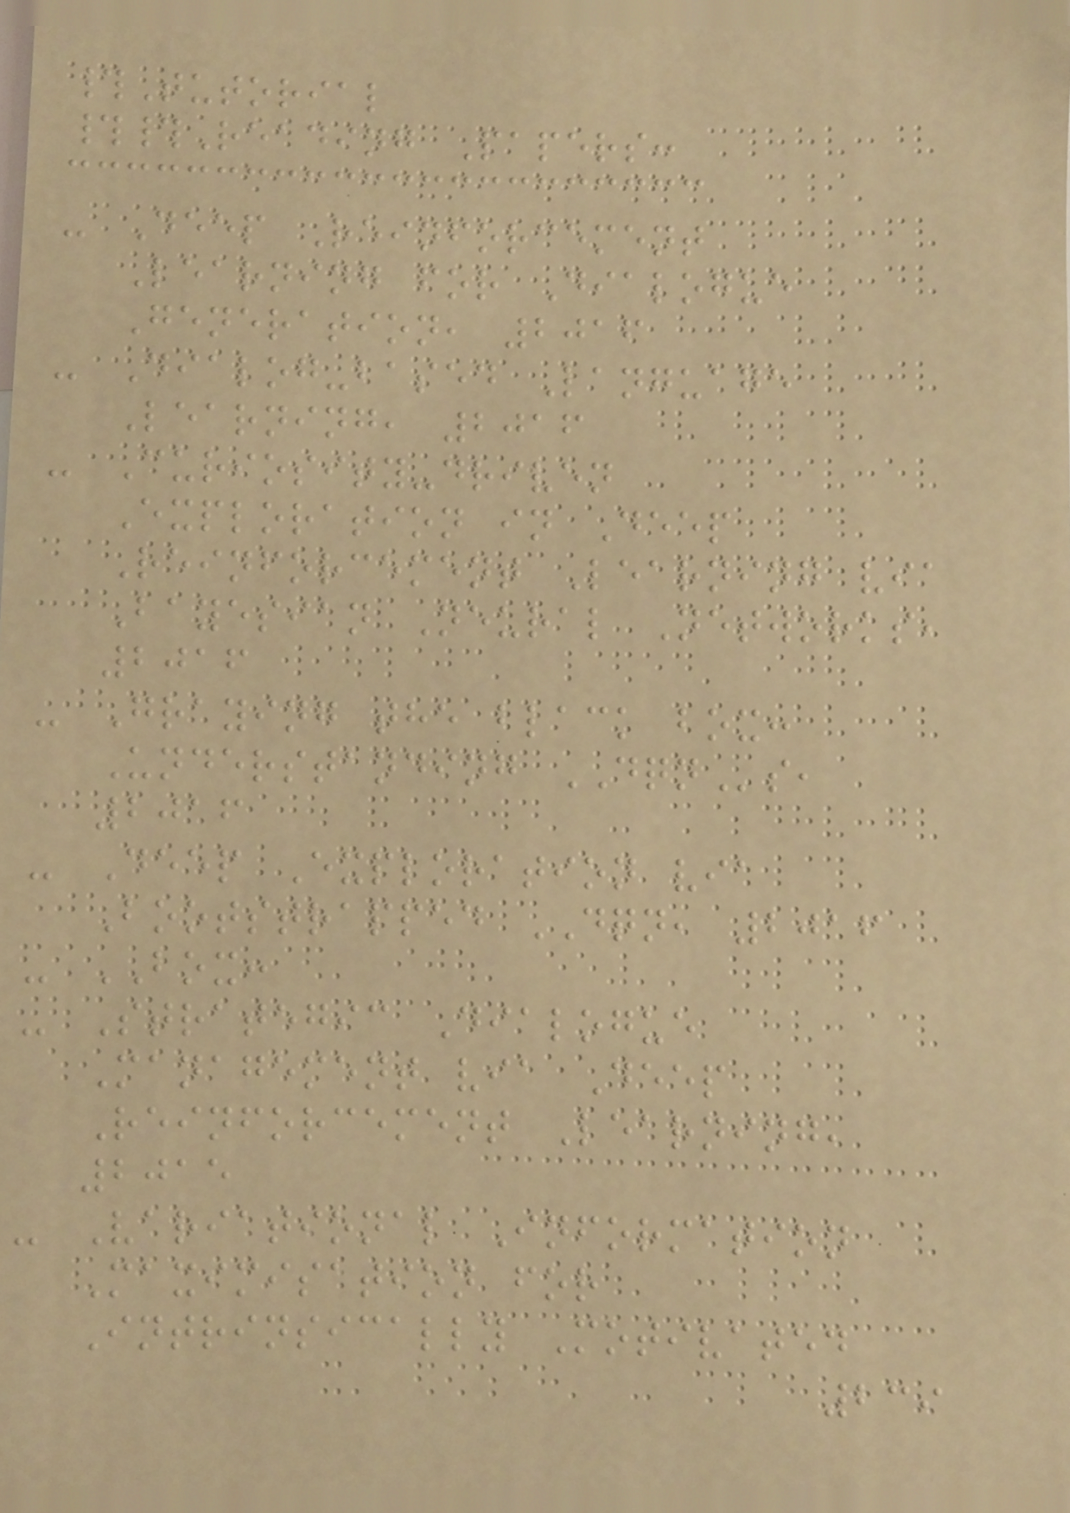#Tutorial
##Reading Papers:
- Deep Reinforcement
Learning for Dialogue
Generation, 2016
- Dialog-based Language
Learning, 2016
- Curiosity-driven
Exploration in Deep
Reinforcement Learning via
Bayesian Neural Networks,
2016
- Graying the black box:
Understanding DQNs,
2016
- Deep Exploration via
Bootstrapped DQN, 2016
- BOX:
- Strategic Dialogue
Management via Deep
Reinforcement Learning,
2015
- Variational Information
Maximisation for
Intrinsically Motivated
239
